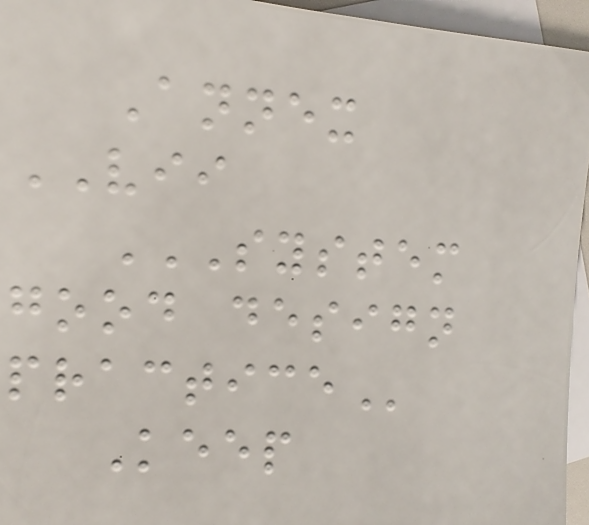Annex
VII
SYSTEM
GOOD DESIGN
PRACTICE
Keep
